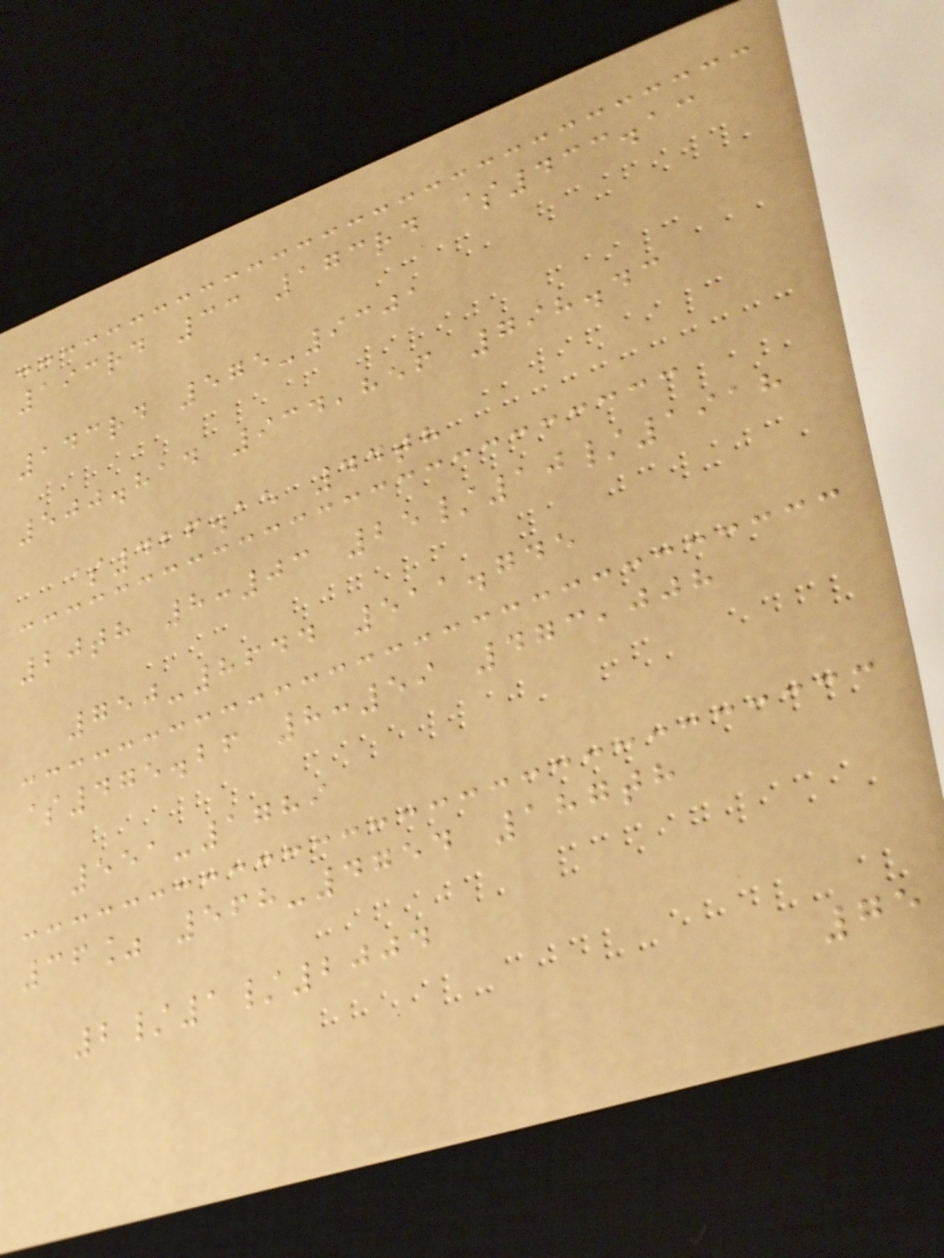193rd 33 173rd $433.13
143rd 575-9301
500.814 934,856 798.43
$426.15 44th
20th 8:03 25/10/1918
750-8644 511.745
$475.26 8:59 473,008
551-1789
36% 568-4754 187th
2/1/2004
75
